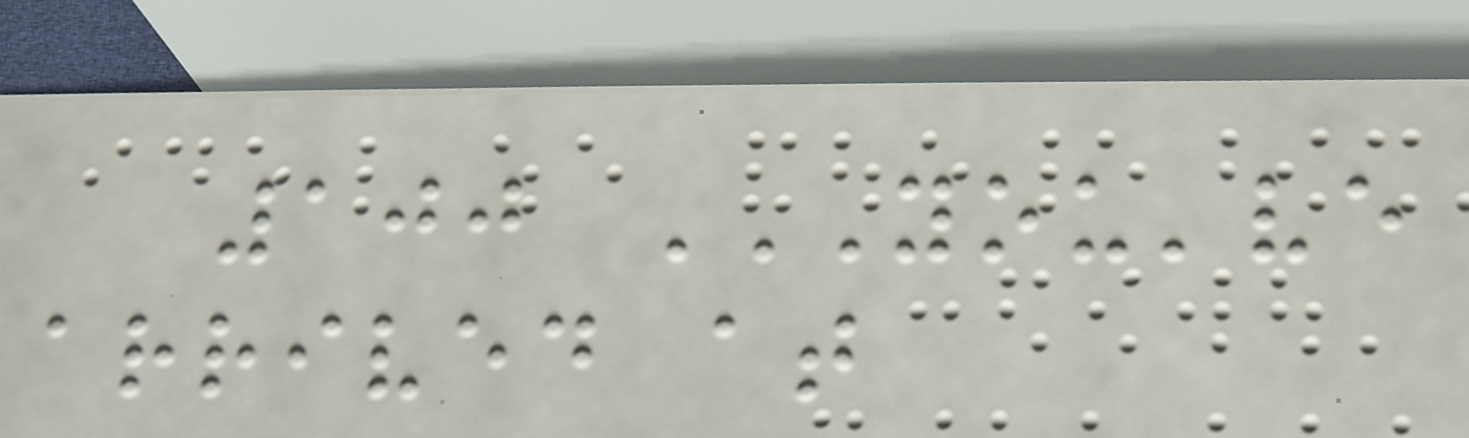100 YOU'VE
ARRIVED AT
